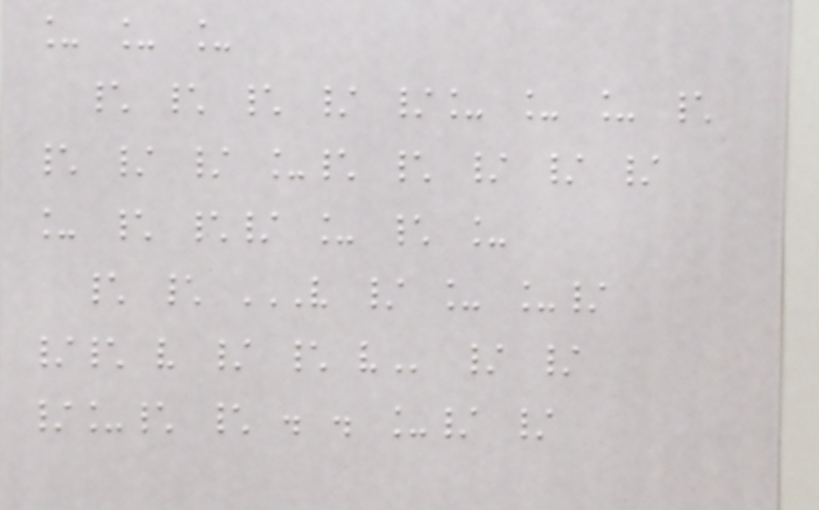_ _ _
\ \ \ / /_ _ _ \
\ / / _\ \ / / /
_ \ \/ _ \ _
\ \ V / _ _/
/\ V / \ V / /
/_\ \ . . _/ /
